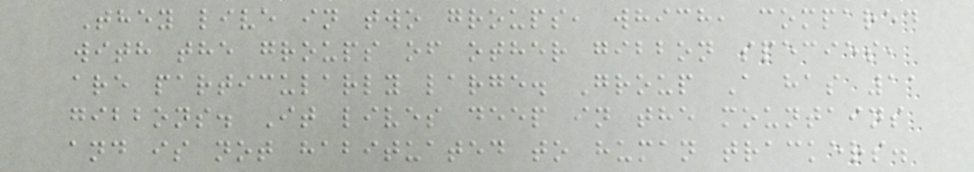They live in two groups, which, compared
with the groups of other gibbon species,
are particularly large. Group A has 11
gibbons. It lives deep in the mountains
and is not habituated to human trackers.
